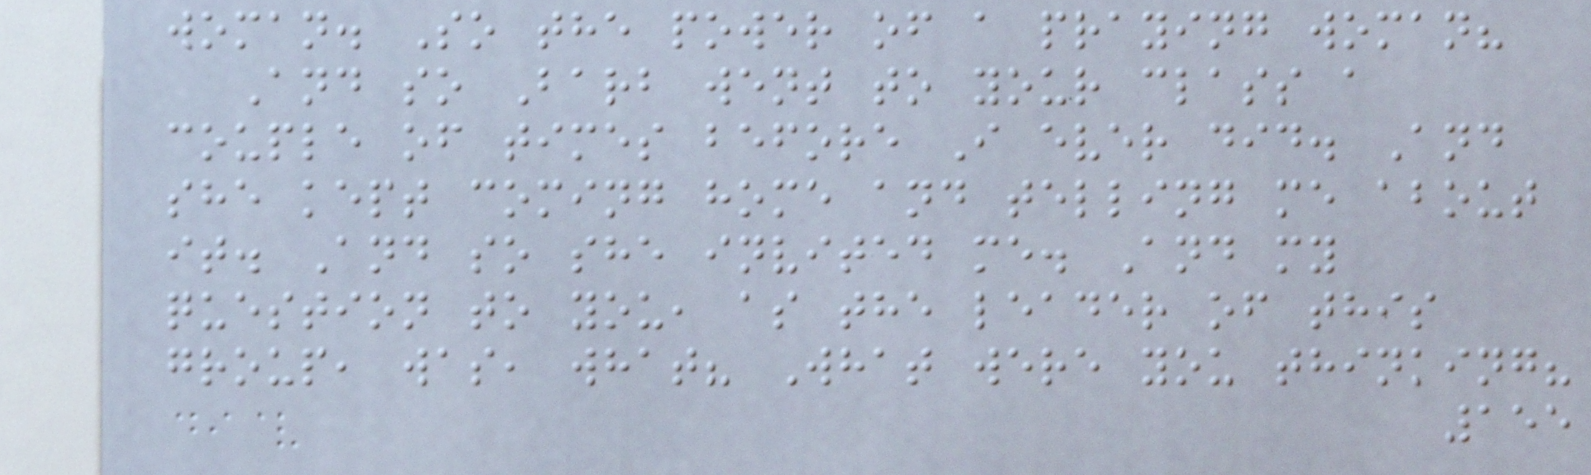woman. So the power of a praying woman?
And so Barb went to your class a
couple of times before I ever did. And
she kept coming home and telling me about
it. And so she invited me. And my
question to you, as the leader of this
group, was, what? What were you thinking?
155
